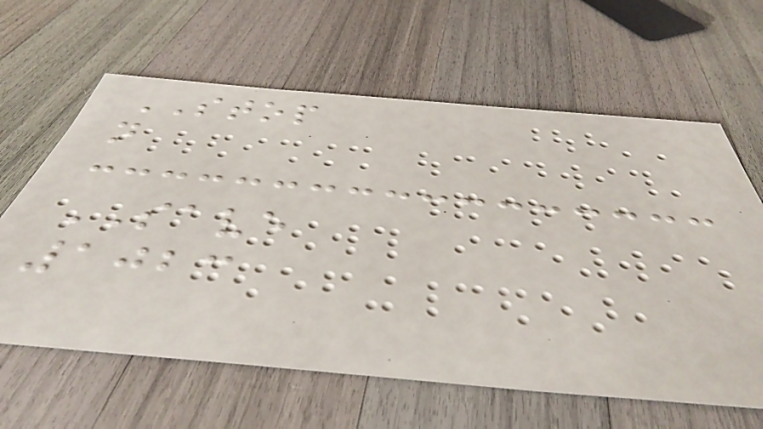STOP
n
SAVE
1023
